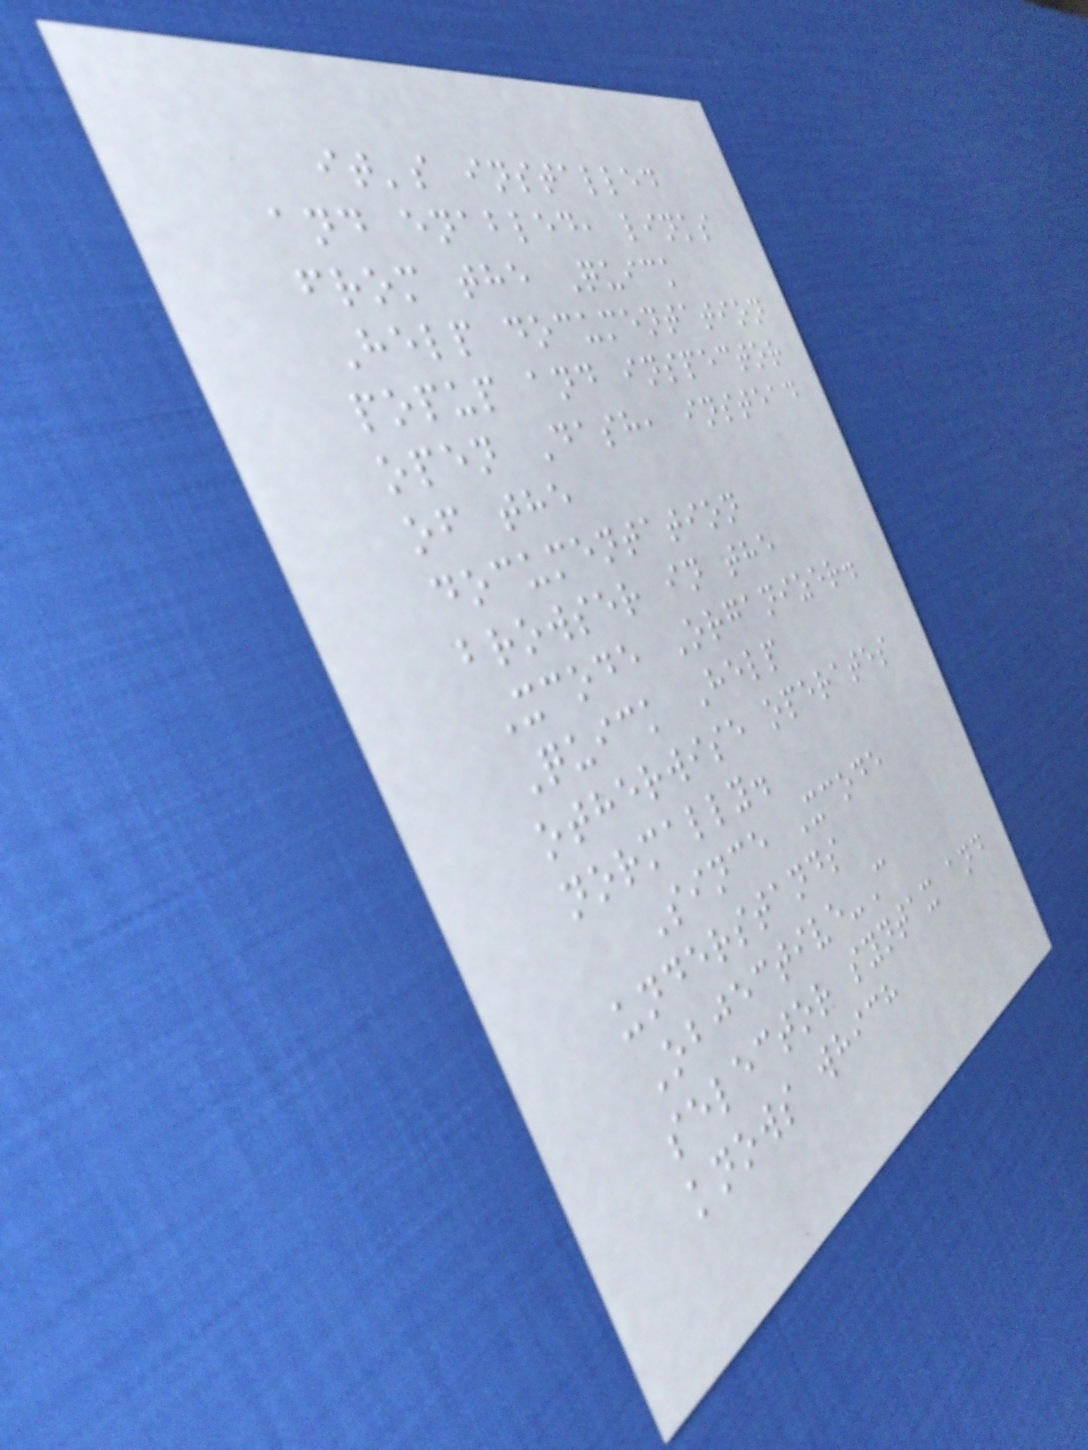it's installed
and enabled, links
from the Quick
Help documentation
popup and inspector
open Dash, instead
of the
documentation
browser in the
Xcode Organizer.
Quick Help
otherwise operates
normally.
Since Xcode
understands
Objective-C
selector syntax and
knows which
